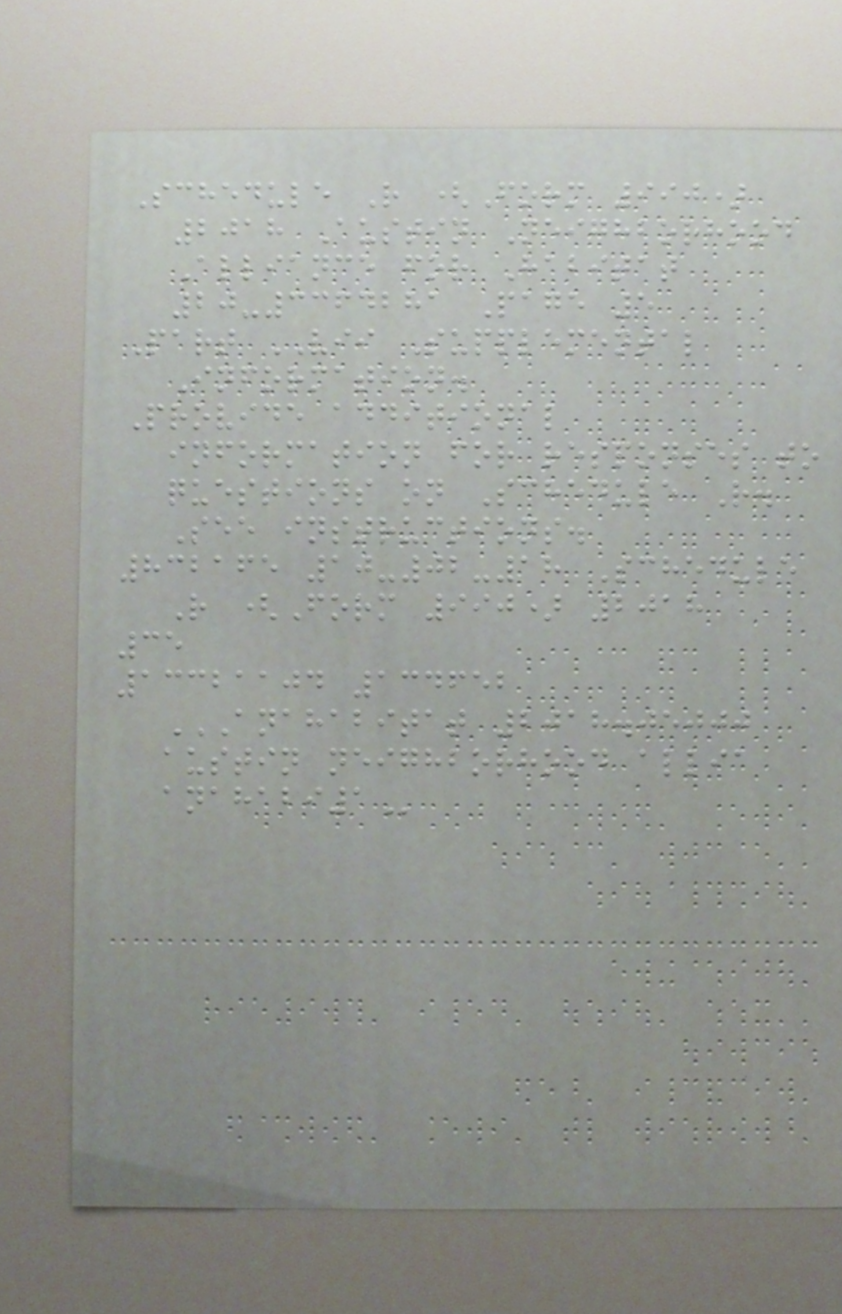Schedule R (Form 990)
2018 Austin Neighborhood
Alliance for Habitat
20-3364281 Page 5
Part VII Supplemental
Information.
Provide additional
information for responses to
questions on Schedule R.
See instructions.
832165 10-02-18 Schedule
R (Form 990) 2018
35
13321104 134652
ANAHABITAT 2018.05000
AUSTIN NEIGHBORHOOD ALLIA
ANAHABI1
